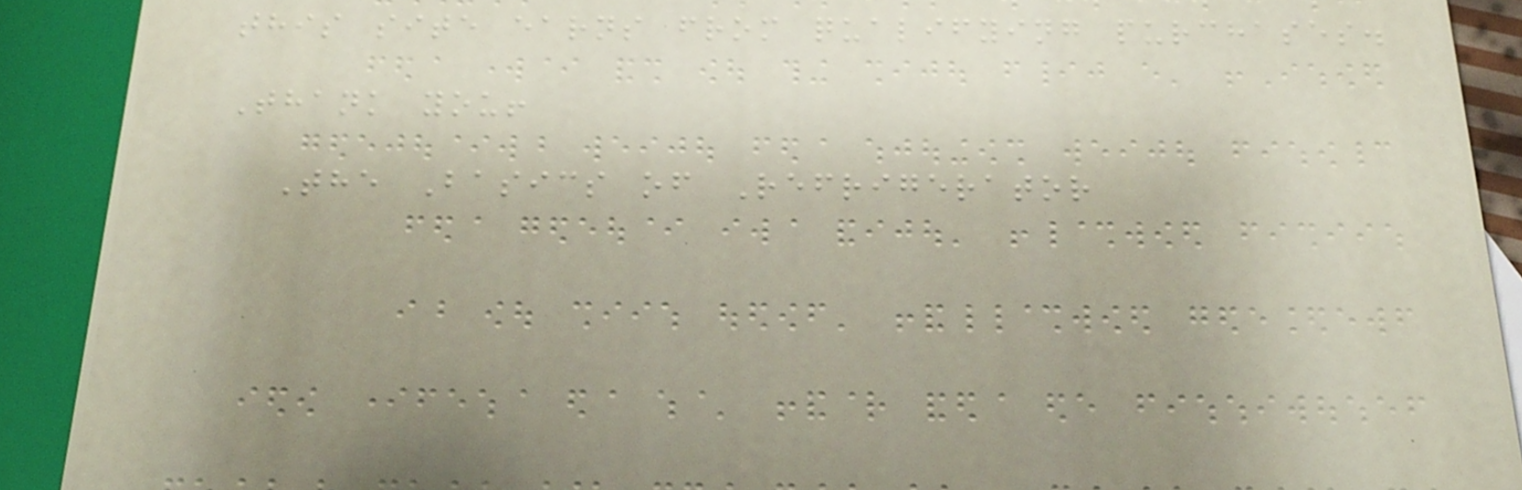this site earns from qualifying purchases.
Thank you!
The Basics of Refrigerator
